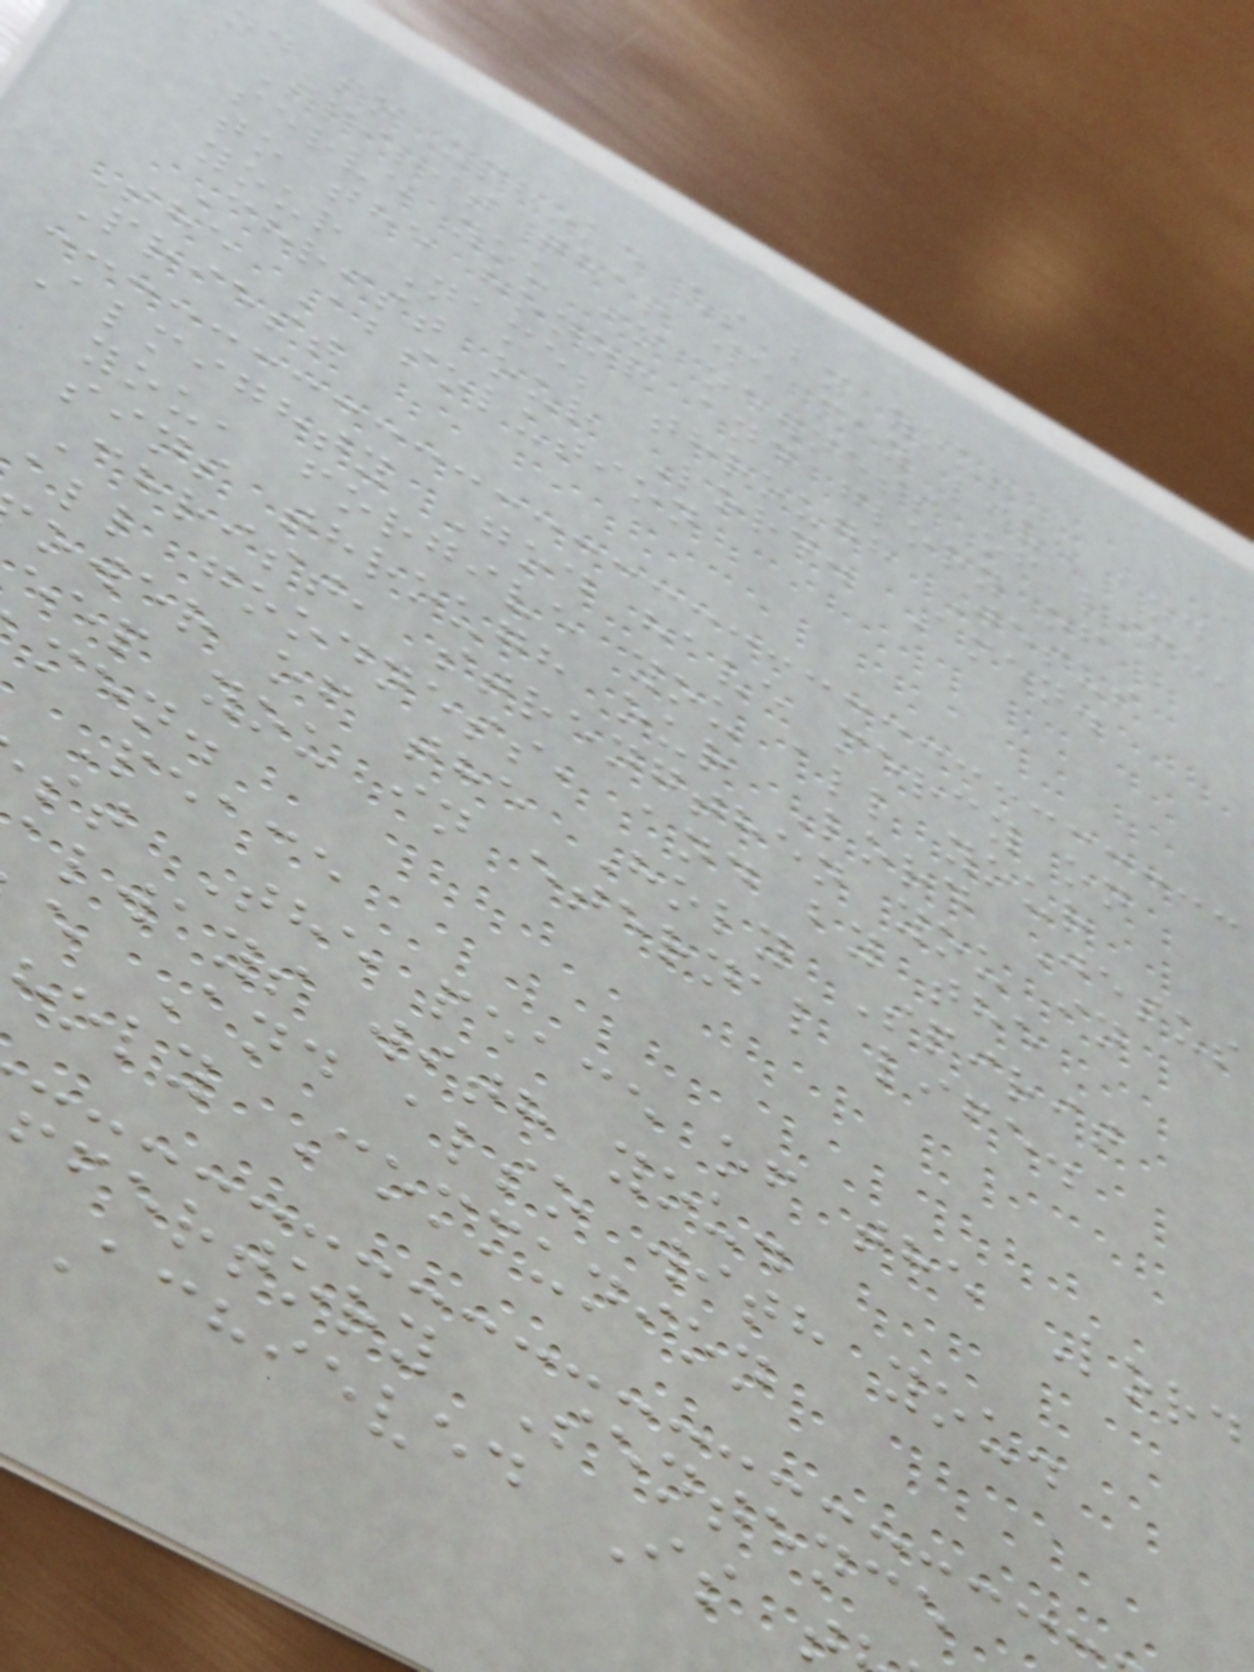nd so uphold us by your
Spirit that we may live and
serve you in newness of life,
to the honor and glory of
your Name; through Jesus
Christ our Lord. Amen.
The Absolution
Priest
Almighty God have mercy on
you, forgive you all your
sins through our Lord Jesus
Christ, strengthen you in
all goodness, and by the
ower of the Holy Spirit
eep you in eternal life.
men.
Peace
st The peace of the Lord
always with you.
e And also with you.
holy Communion
fertory Sentence
Achieved Is
